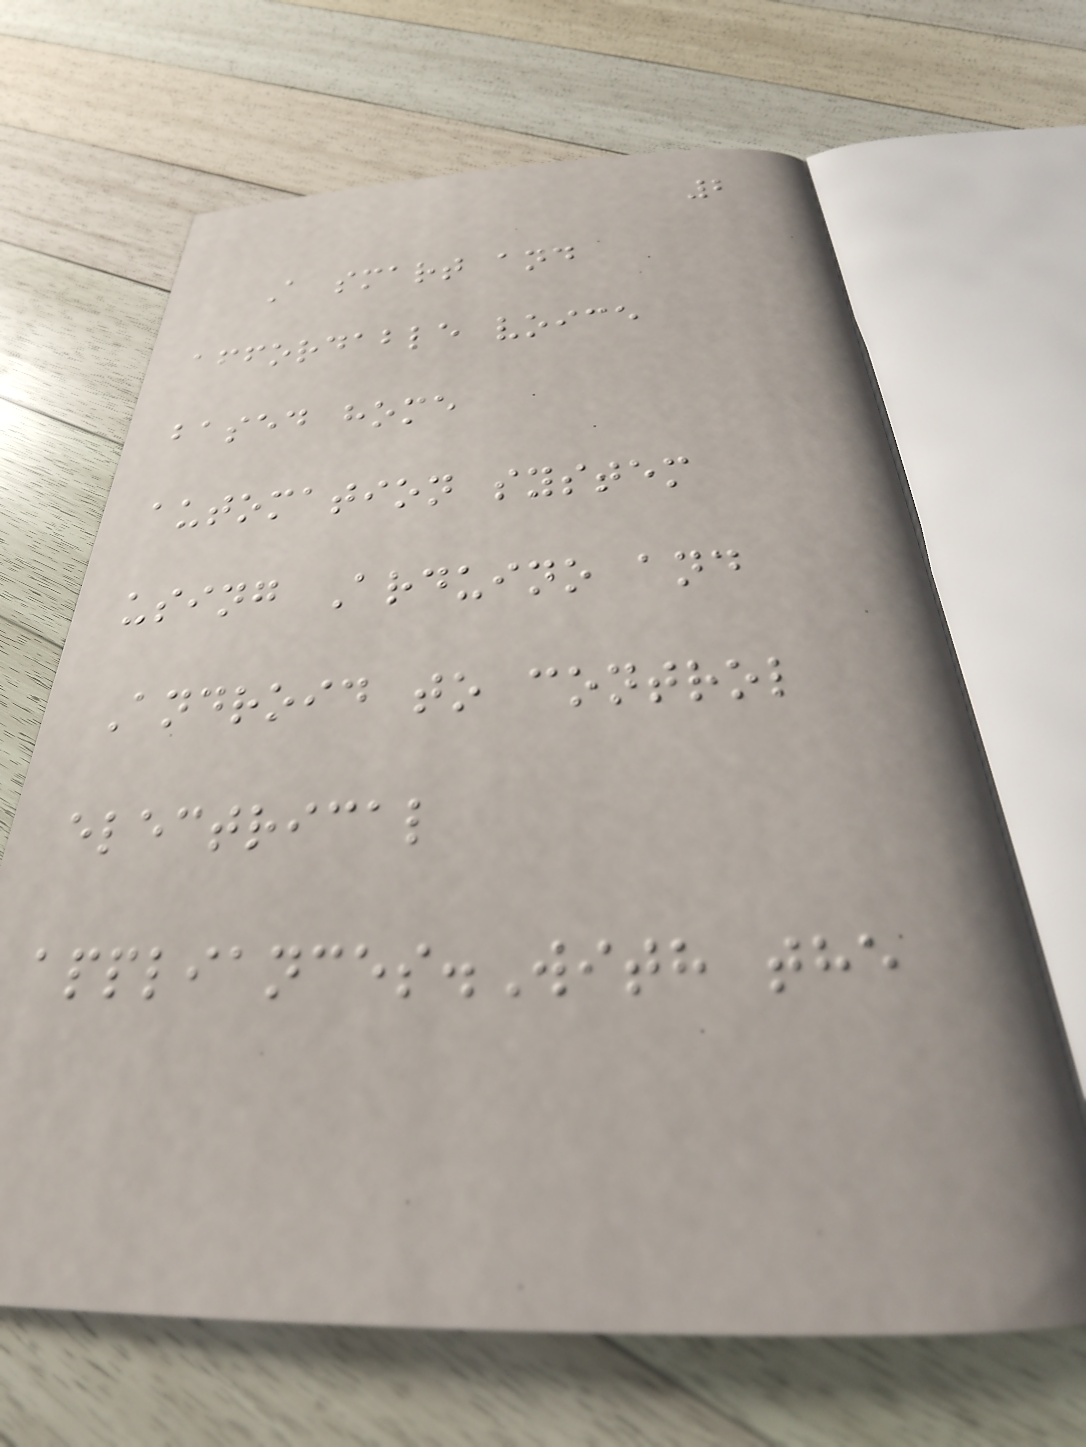2
A smart and
affordable voice
based home
automation system
using Arduino and
Android to control
electrical
appliances.With the
